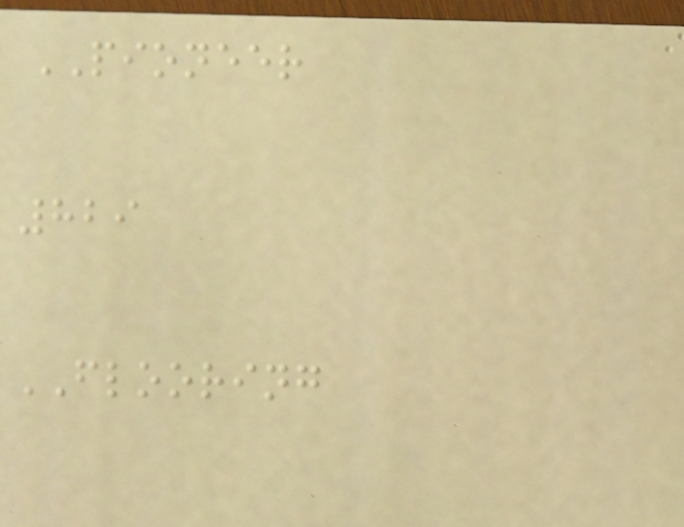PIONEER
829
FLOORING
